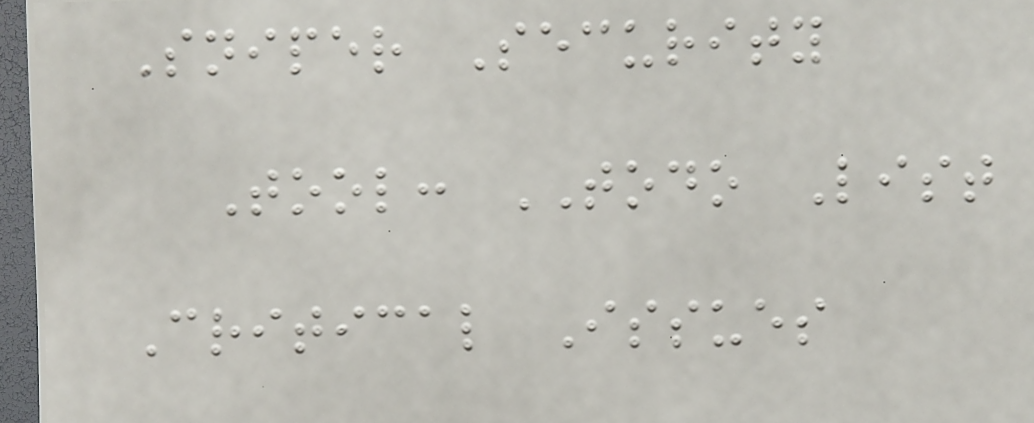Sniper Security
Tool: TODO List
Critical Issues
